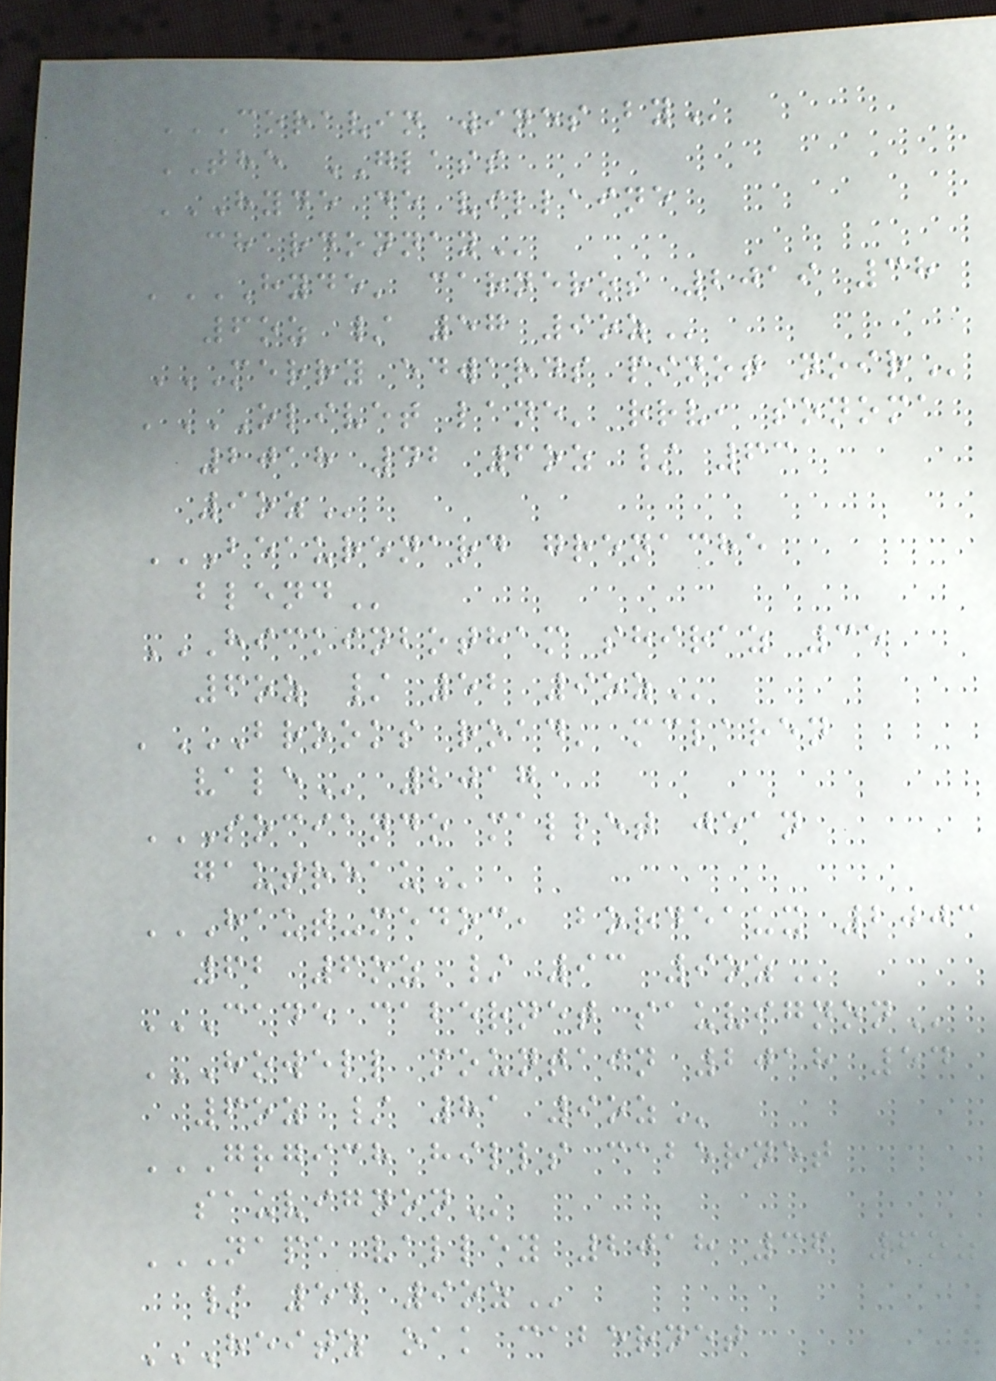CORAVIN WINES BY
THE GLASS
HYDE DE VILLAINE
CHARDONNAY
'HYDE' CARNEROS 2019 38
6OZ / 57 9OZ
MERRY EDWARDS PINOT NOIR
'OLIVET LANE' RRV, SONOMA
2018 42 6OZ / 63
9OZ
BEAURENARD GRENACHE
BLEND
HICKINBOTHAM SHIRAZ 35
6OZ / 52 9OZ
'BROOKS ROAD' MCLAREN
VALE 2017
SOCIANDO MALLET JEAN
GAUTREAU
HAUT-MEDOC, BORDEAUX 2003
62 6OZ / 93 9OZ
CADE CABERNET SAUVIGNON
HOWELL MOUNTAIN 2018 54
6OZ / 81 9OZ
GRGICH HILLS CABERNET
SAUVIGNON
NAPA VALLEY 2018 36 6OZ
/ 54 9OZ
HEITZ OAK CABERNET
